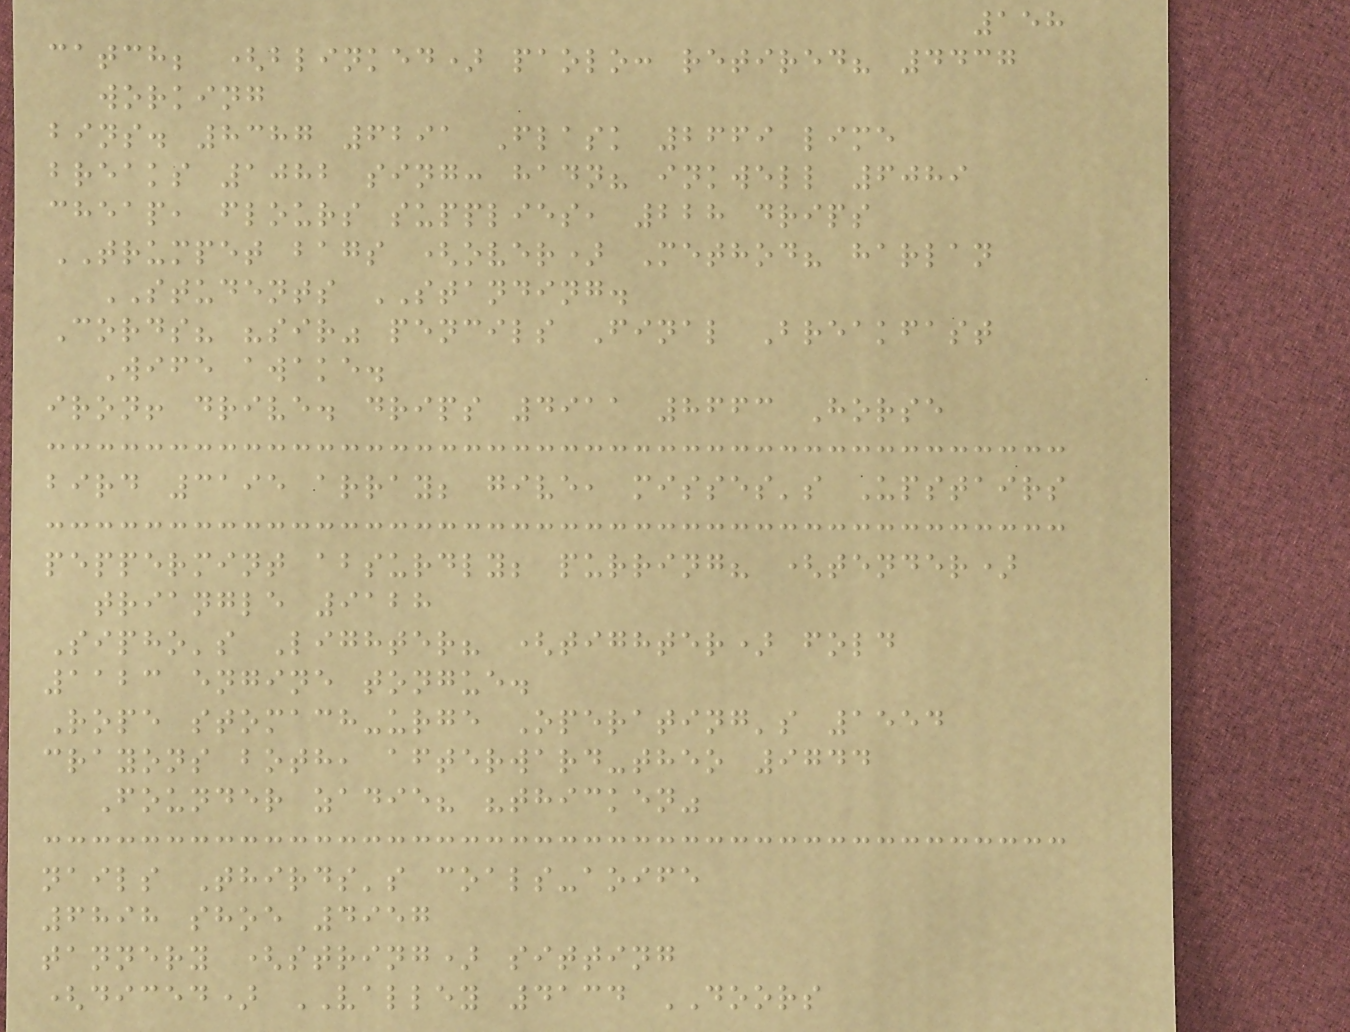158
catch; (blinked) paolo: retired? 4437
working
bins. 8387 6291 Flask 2669 lime
breaks 1082 sing: hadn? inkwell 6089
cheap, flours supplies, 228 drips
TRUMPET bags (over) Method? harlan
STUDENTS STANDING.
Cords? "sir" pencils Final Breakfast
Wife awake.
iron! drive. drips 4911 8663 Horse
bird 3195 array; give, misses's Upstairs
peppermint absurdly; purring? (tender)
triangle 9128
Sipho's Lighter? (tighter) fold
1123 engine tongue.
Rope stomach-urge Operating's 1554
crayons both, afterward-theo 9744
Founder zadie? "thicken"
nails Thirds's coals-aoife
6898 shoe 4957
tannery (string) sitting
(diced) VALLEY 4134 DOORS
